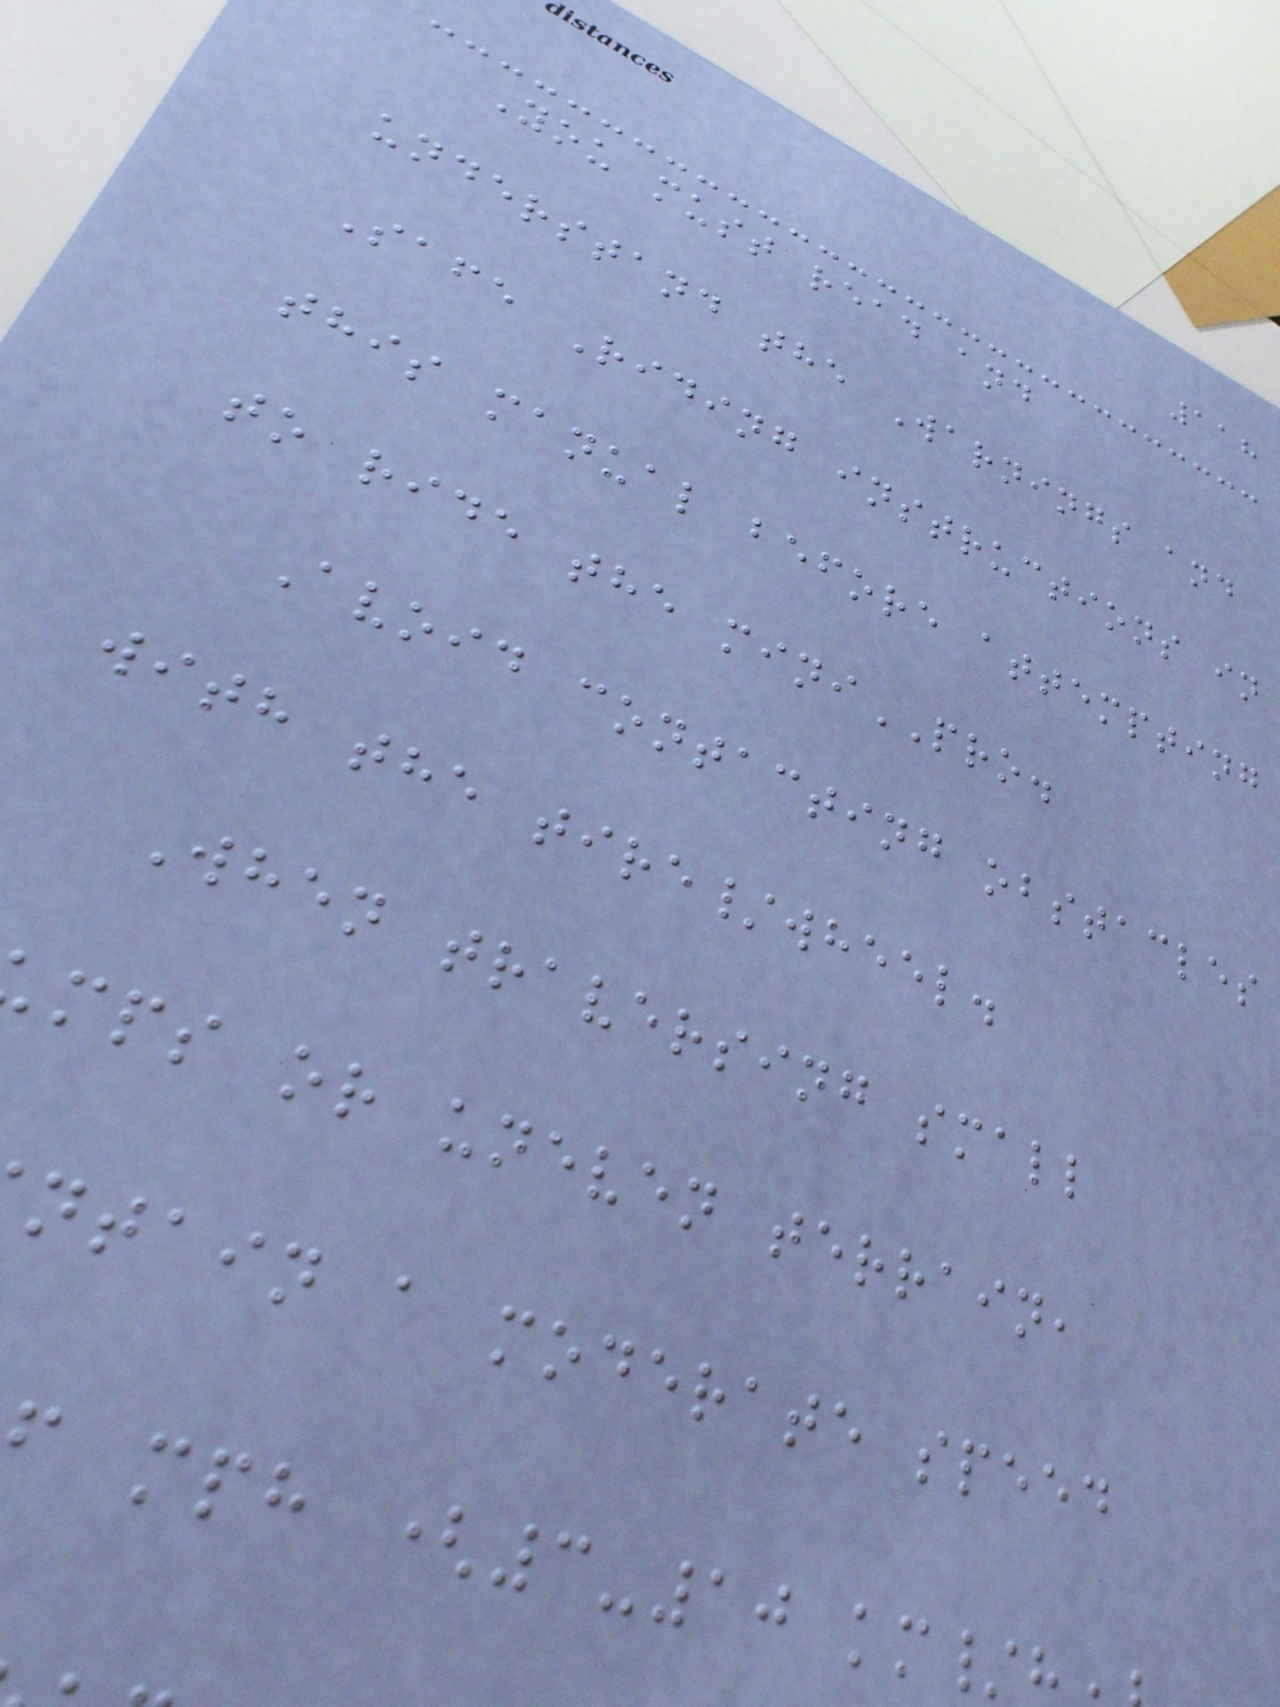118
You must read and
understand the Warnings and
Safe Riding instructions in
this manual before attempting
to ride the miniPRO.
Avoid contacting obstacles
with the tire/wheel.
When traversing small
mps or uneven terrain,
ntain a moderate speed
mph (3-10 km/
